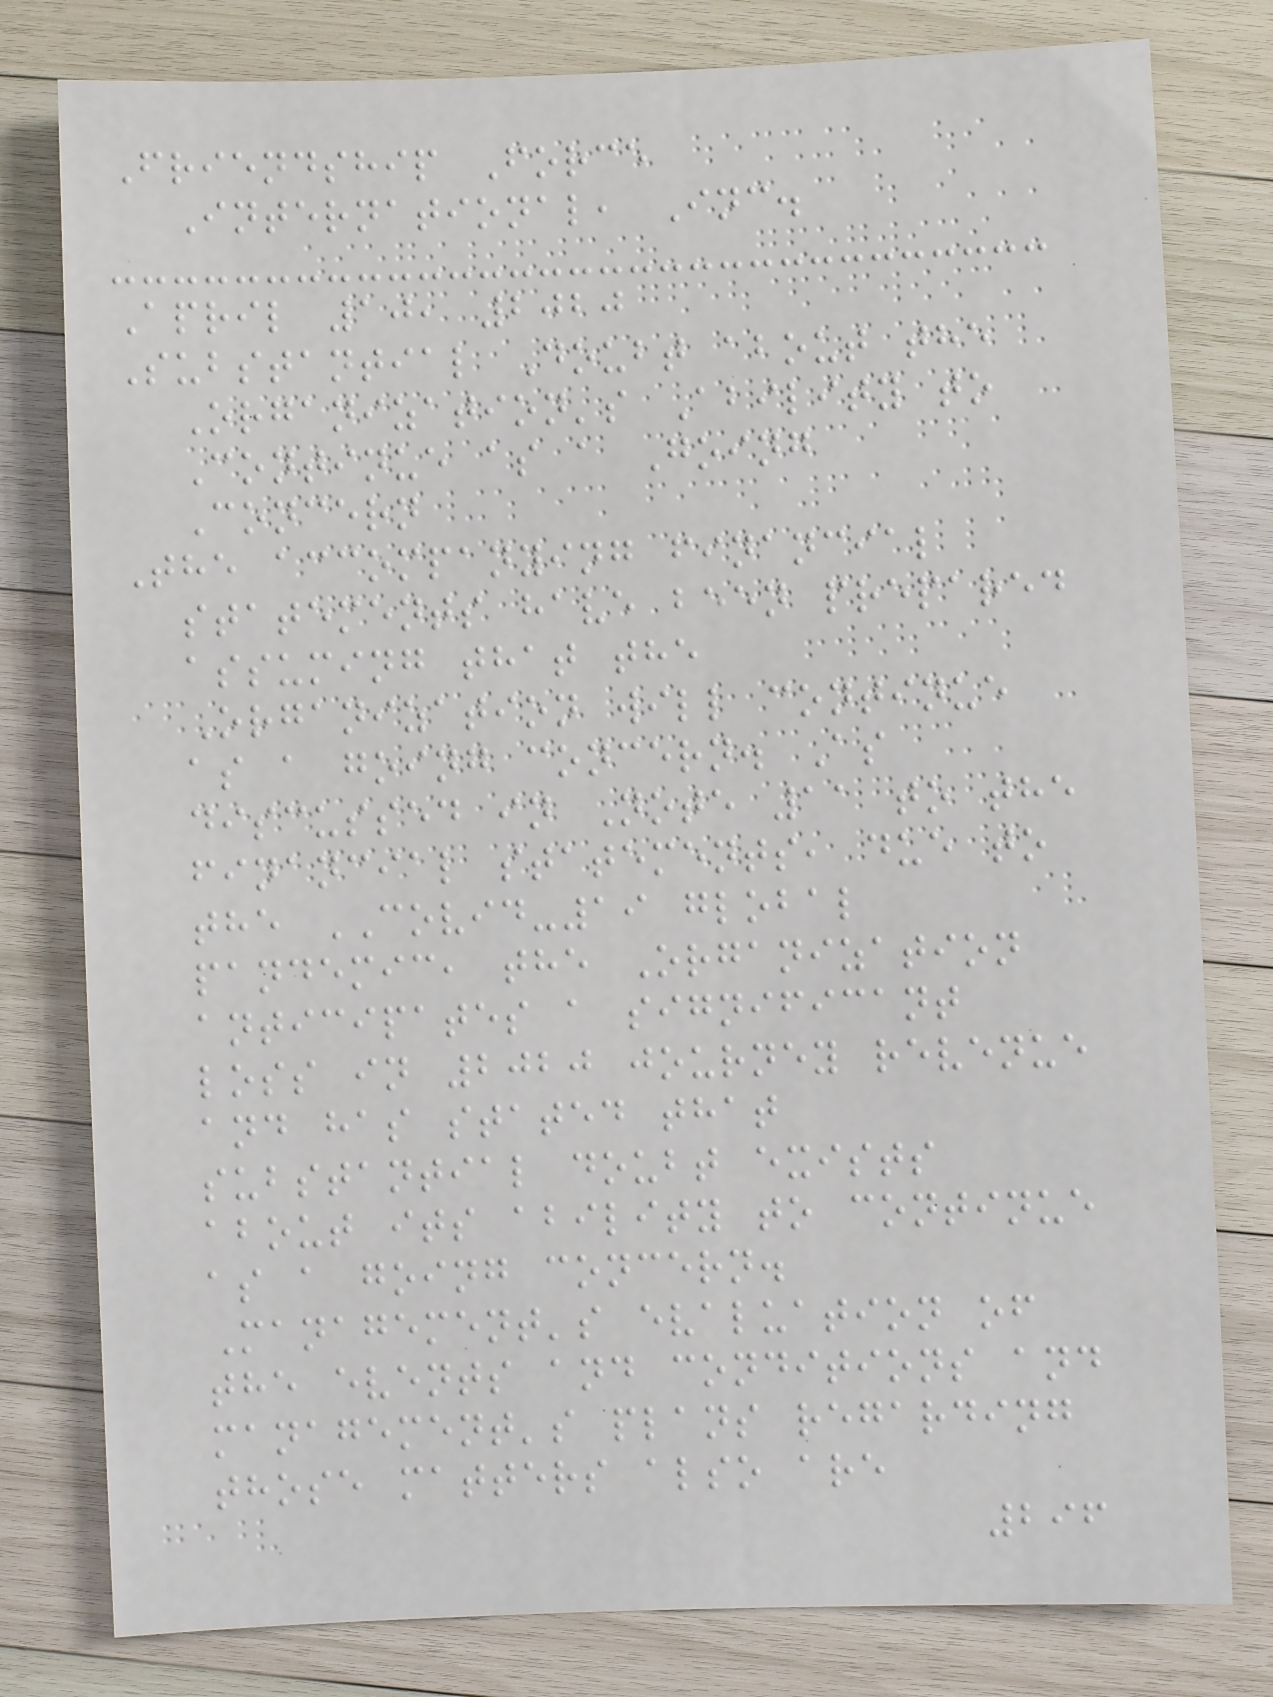Friendship Force
International, Inc.
April 10, 2020
Substantial Doubt about the
Organization's Ability to
Continue as a Going
Concern
The accompanying financial
statements have been prepared
assuming that the
Organization will continue
as a going concern. As
discussed in Note 11 to the
financial statements, due to
the COVID-19 global
pandemic, the Organization
anticipates a significant
loss in 2020 journey revenue
and has stated that
substantial doubt exists
about its ability to continue
as a going concern.
Management's evaluation of
the events and conditions and
management's plans regarding
those matters also are
296
